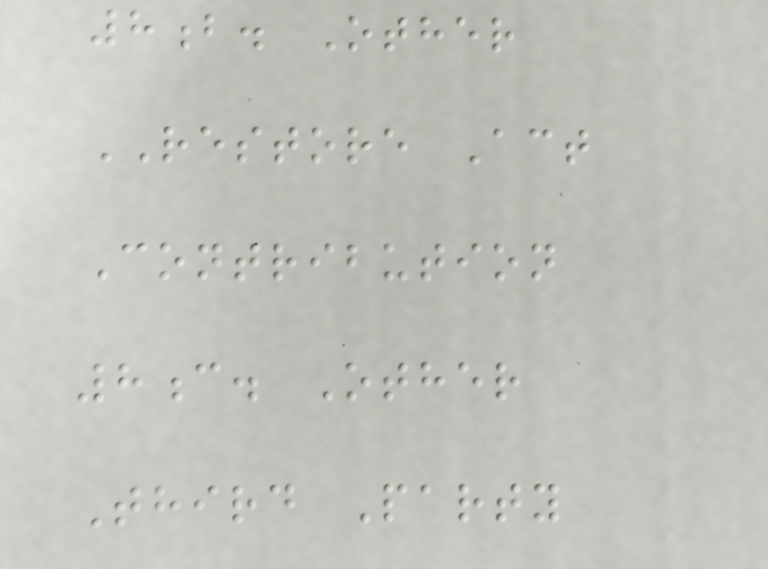8b. Other
RESTORE Act
Contribution
8c. Other
Third Party
